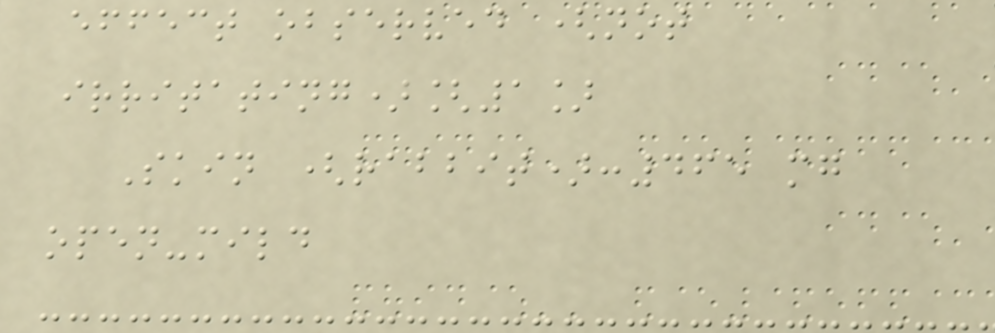effect observed (not
irritating)[1]
Skin (rabbit):465 mg
open-mild
